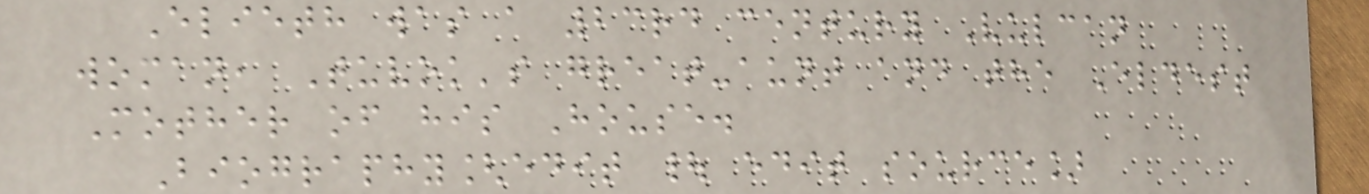Elieth was a 23rd century Vulcan
woman, Tuvok's great-aunt and the Eldest
Mother of his House.
Biography[edit | edit source]
